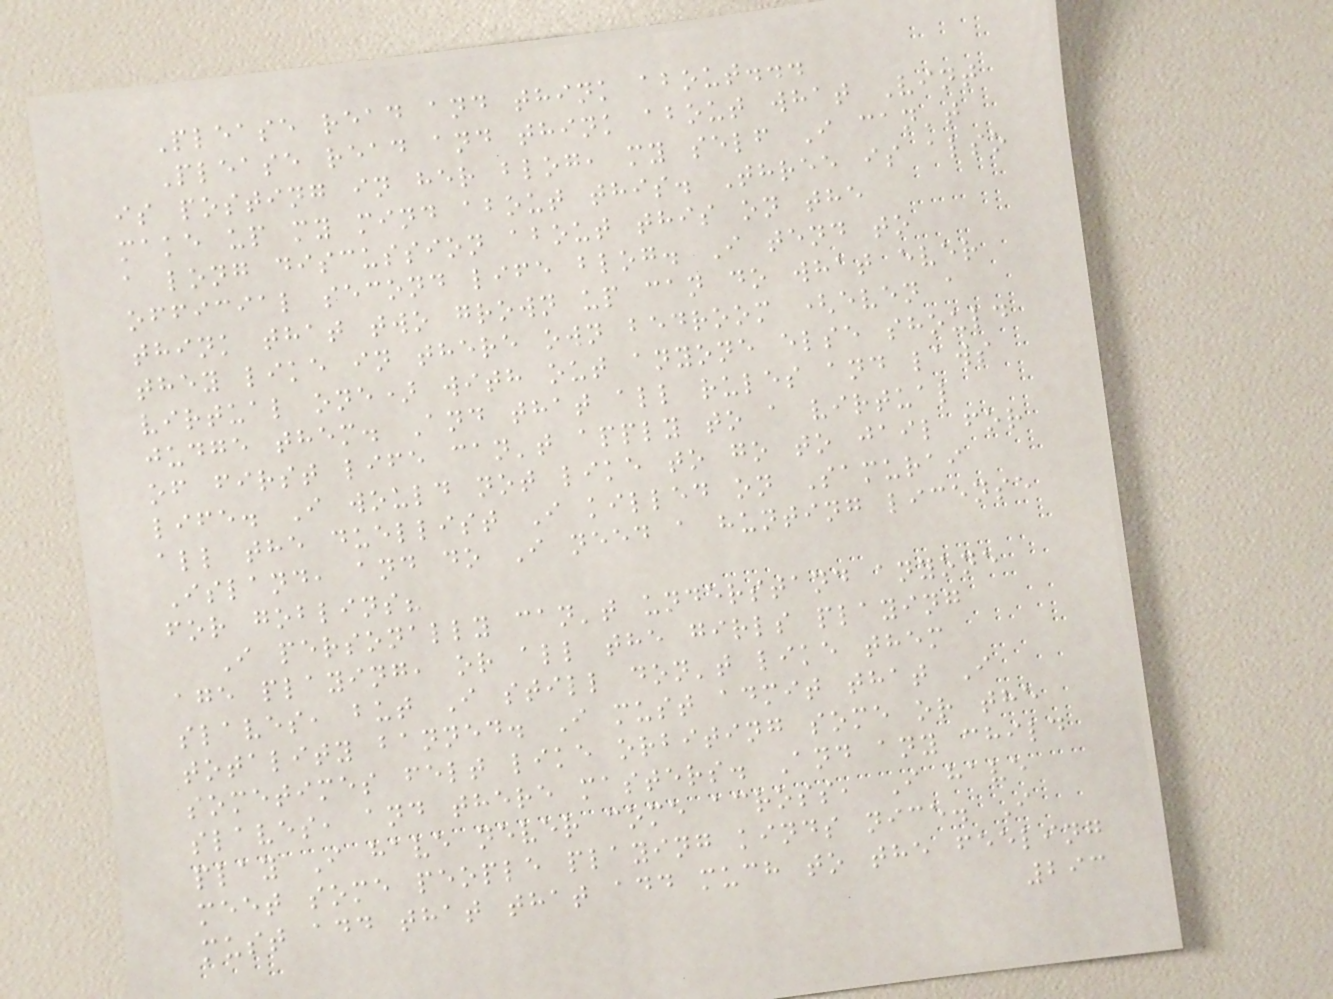Please read and think about...
Please read and think about what Vint
is posting in her blog, my self I can't
make up my mind about this. Three is also
a long discussion about this on the
official second life blog. I tend to
think that two grown up can do what ever
they like in there own bedroom (even a
virtual one) with out anyone else should
judge them. And that all rules and laws
of first life can't apply to a virtual
life. I would not like to go to jail for
all the duellist I killed on Samurai
Island, and do I need a hunting license
for goblins?
I personally can't understand anyone
age playing, or all the girls playing
slaves, but I still don't like them
totality banned. I must admit that I
sometimes felt like orbiting some or the
slaves, and there masters. And any child
play I have never come across, I have
meet some people playing kinds nice. I
must add that that add much to the feeling
293
